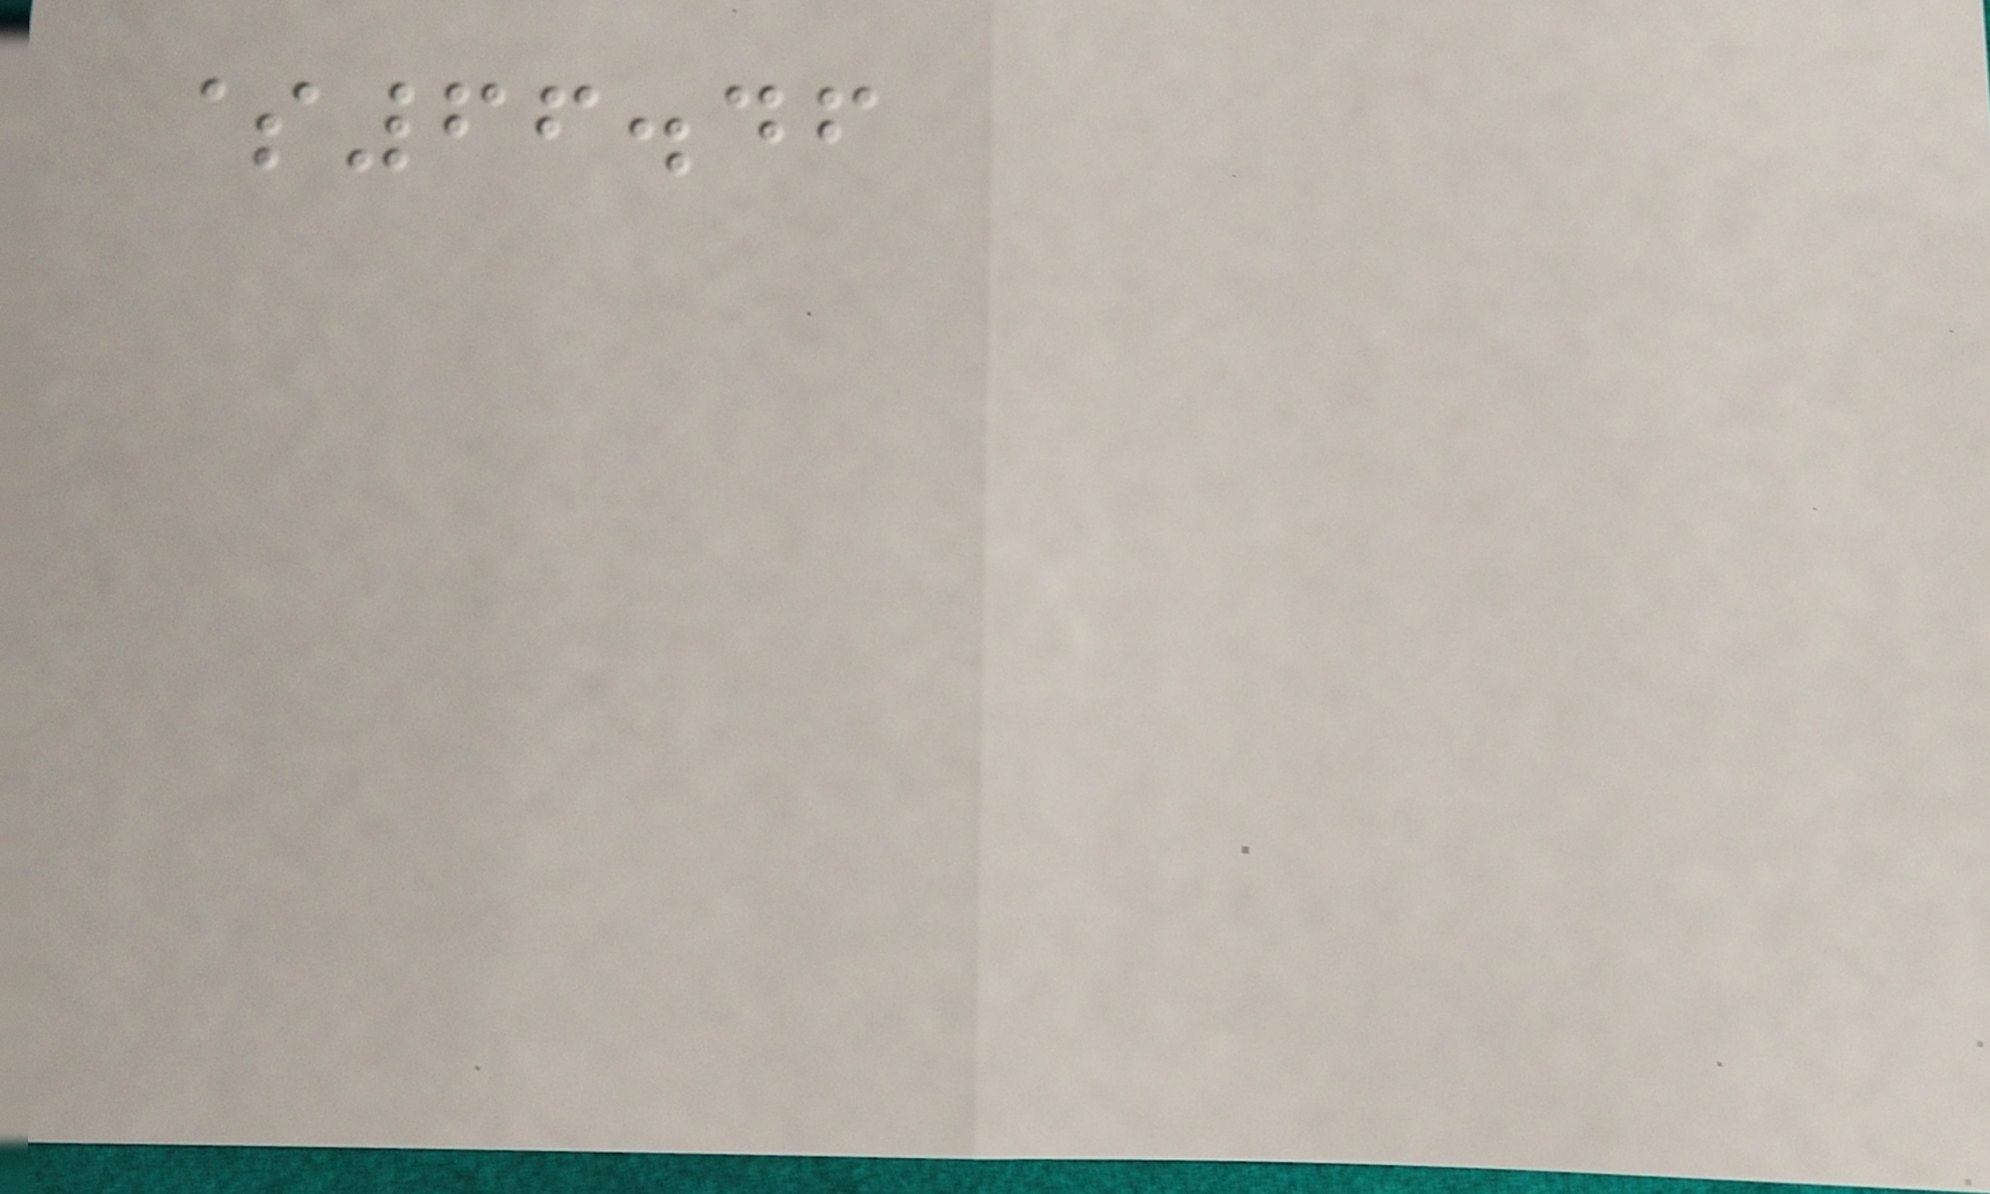$66.46
